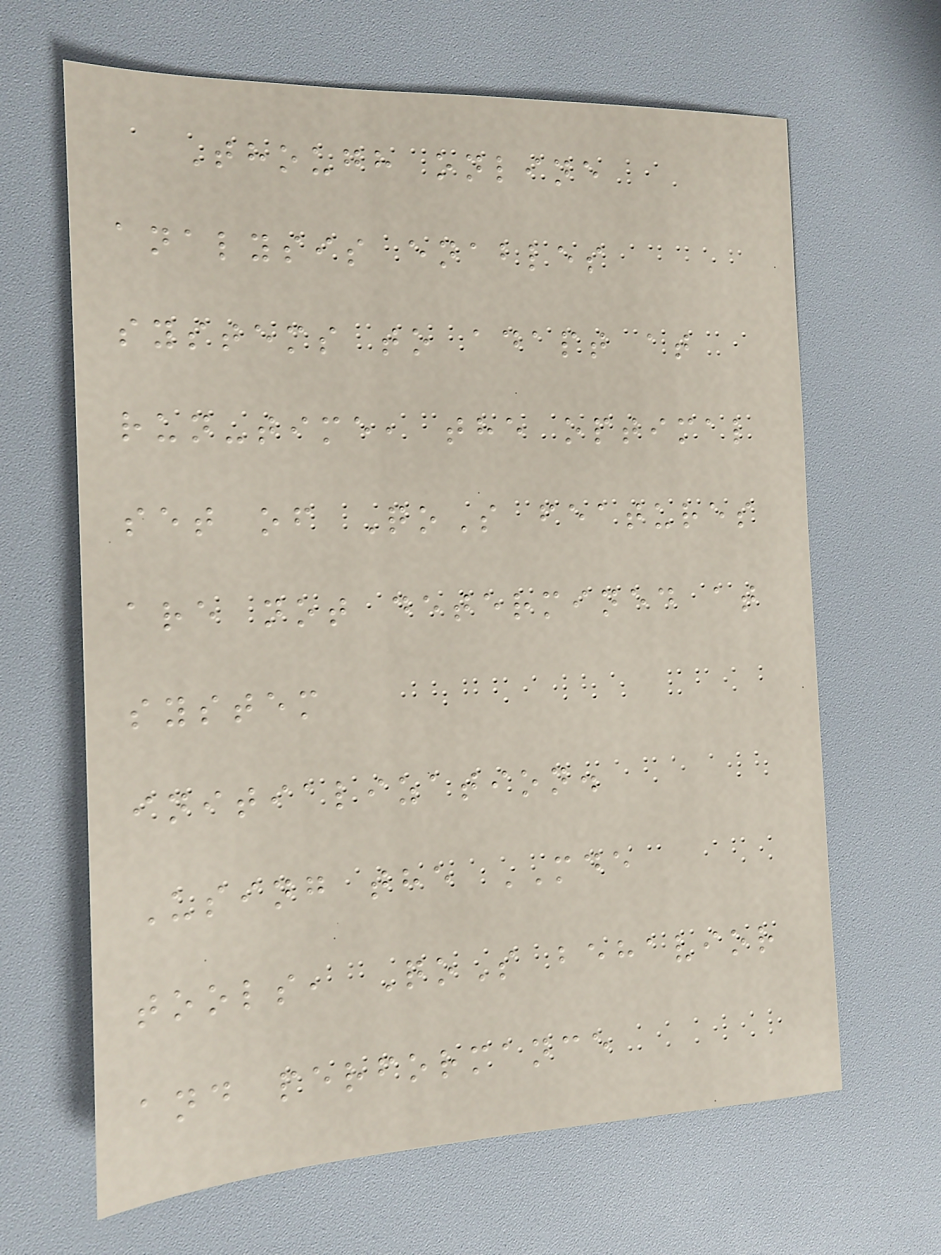Though online
analysis enables
systems to adapt at
run-time, the optimal
set of QoS features
are not determined at
system
initialization.
Using the MDE
tools, QoS behavior
and performance
